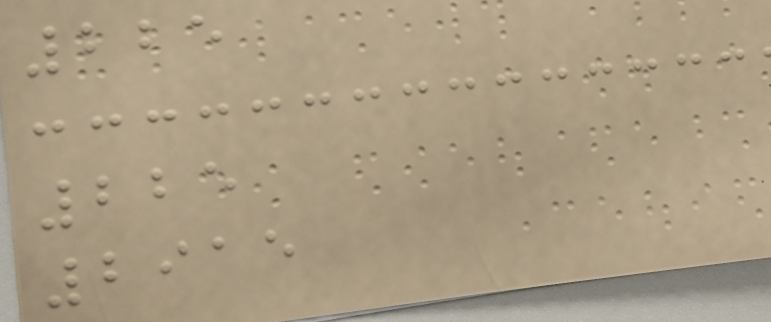225
225
2915
